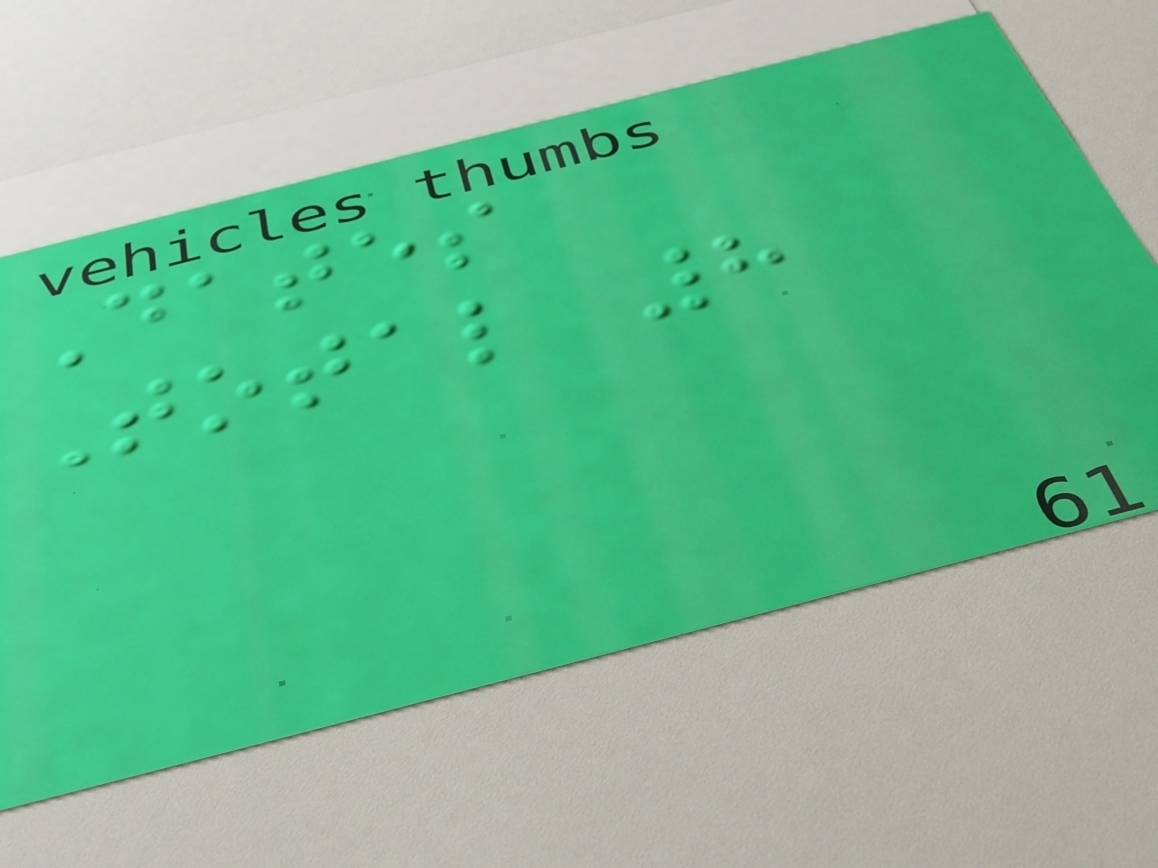Dates
Total 8
